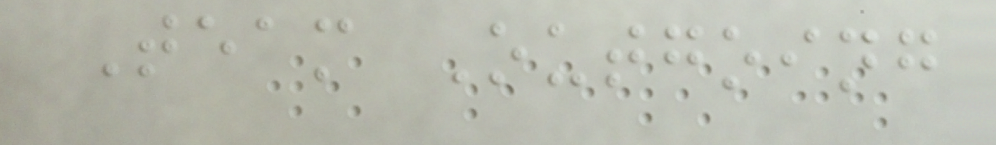Team Outgoing
